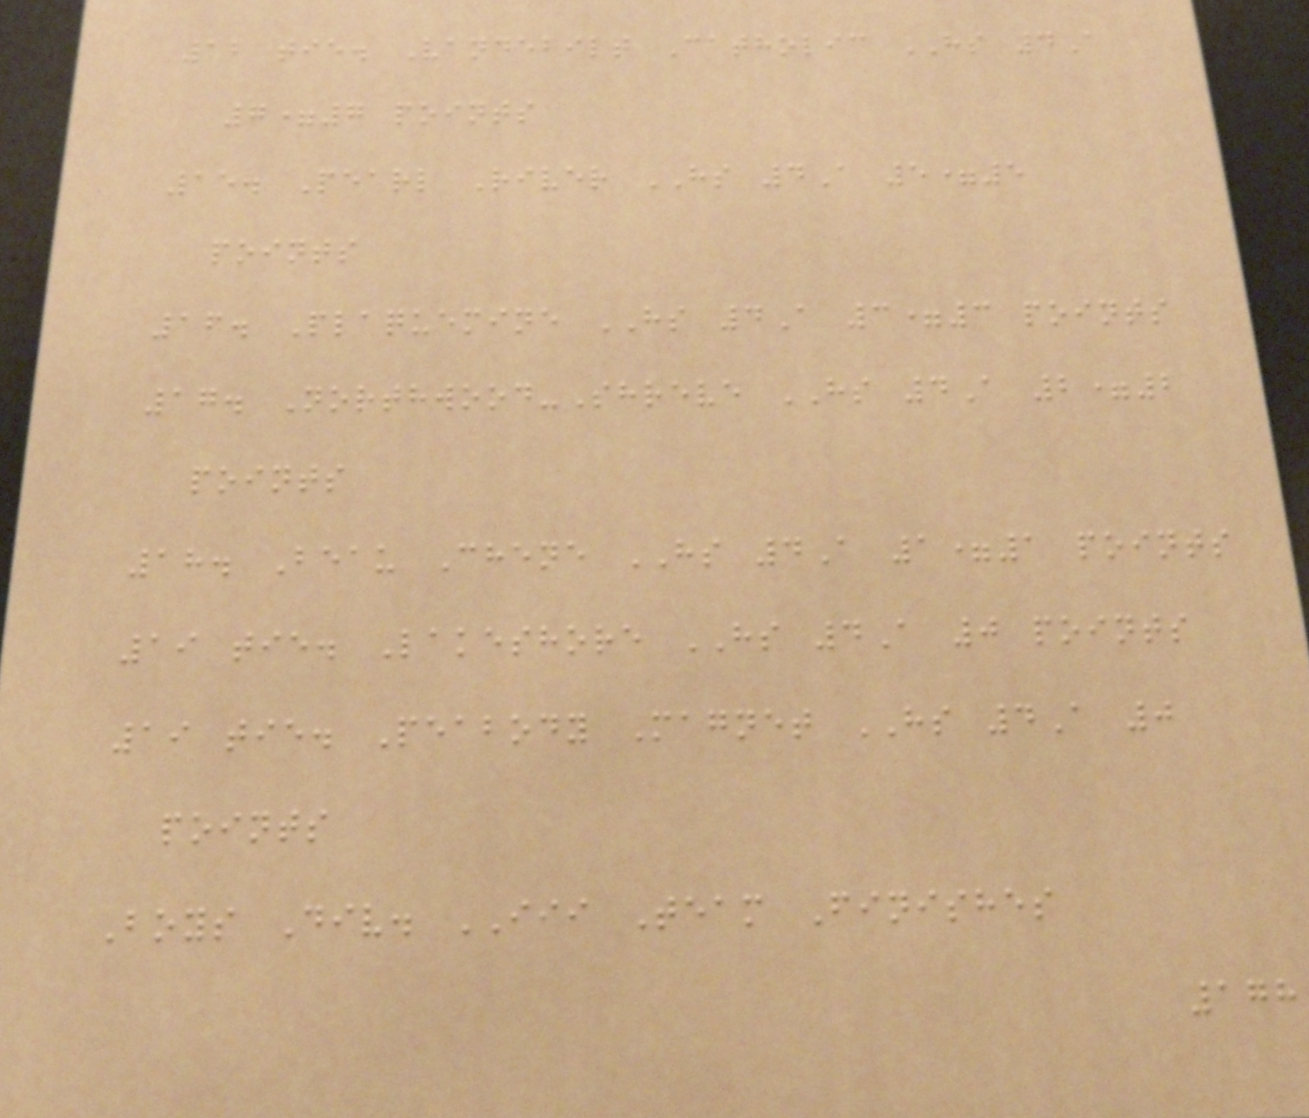12 tie. Vandebilt Catholic HS 4A
7=7 points
15. Pearl River HS 4A 5=5
points
16. Plaquemine HS 4A 3=3 points
17. Northwood-Shreve HS 4A 2=2
points
18. Beau Chene HS 4A 1=1 points
19 tie. Lakeshore HS 4A 0 points
19 tie. Peabody Magnet HS 4A 0
points
Boys Div. III Team Finishes
178
